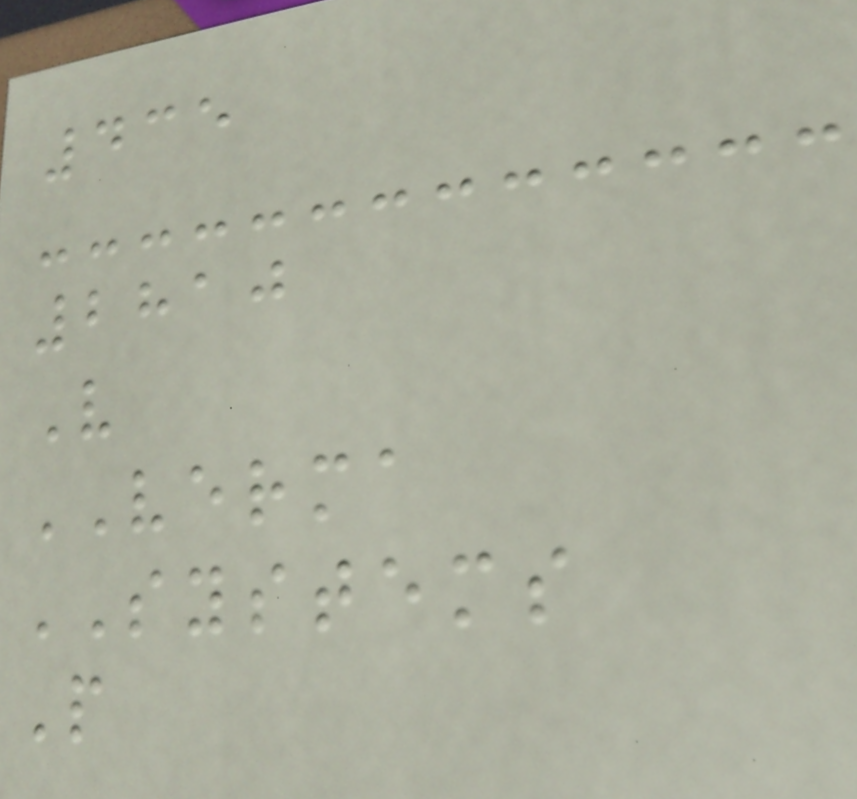435
2810
V
VERMA
SYSTEMS
P
